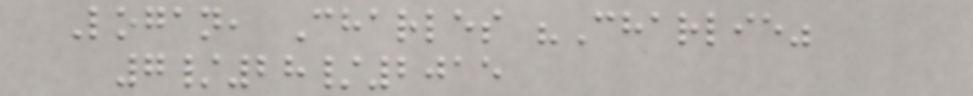Logan, Charles "Charlie"
7/28/2015
